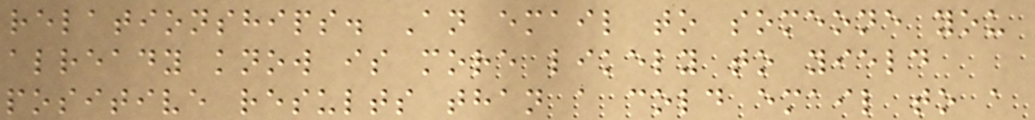relationships. An email to someone you
already know is more likely to yield
positive results than a cold email to a
